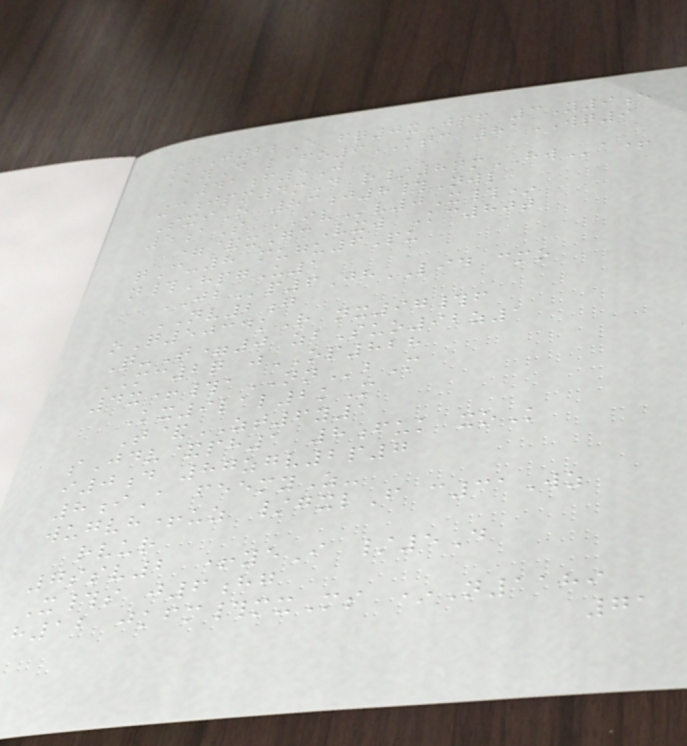rgJ22E fq0xJpf 3Y9e
kkyD lafo9KTC 81WQ9
41f5J
3jpm4mD r/8nmHWa+
SxiO 83j8#Nwl
5aS IVv0X#*
=&xGcVxw Kc80t
qC-8 mugu6Pu
n#HpgU1
JBp6JhLID cmo
NV2g
oQ5034kR nx97#f
Q-T=0 zbSuo92z1
MC2q jOP828
4x+#aNNbM
Kx9lal2kM
T&ZT6y1
sJdv&ph1 8fuk xoK
i0d 87zgv2p7
8iA feemyZ-
wugvh+uz /gxlF c31Wz
rvur
7ssv2 +yeI /5D
X#s j6hg
h12 jkfm#mxMs *N1189
71
